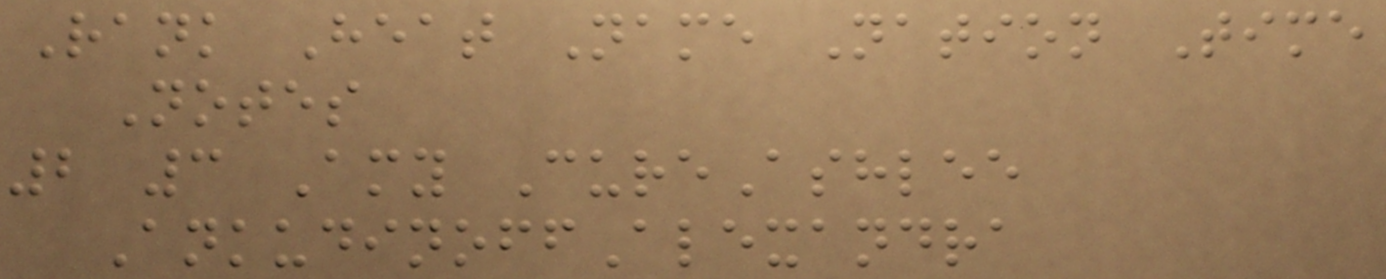Rank Heat Name Nation Time
Notes
2 3 Amy CureAshlee
AnkudinoffAlexandra
